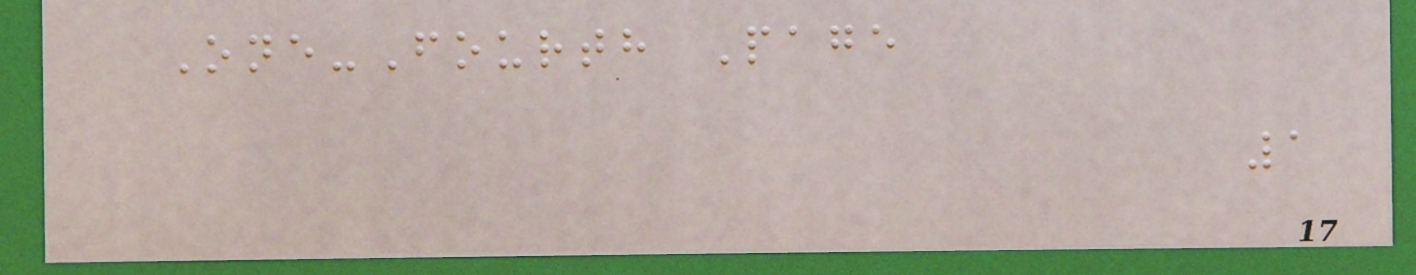One-Fourth Page
1
